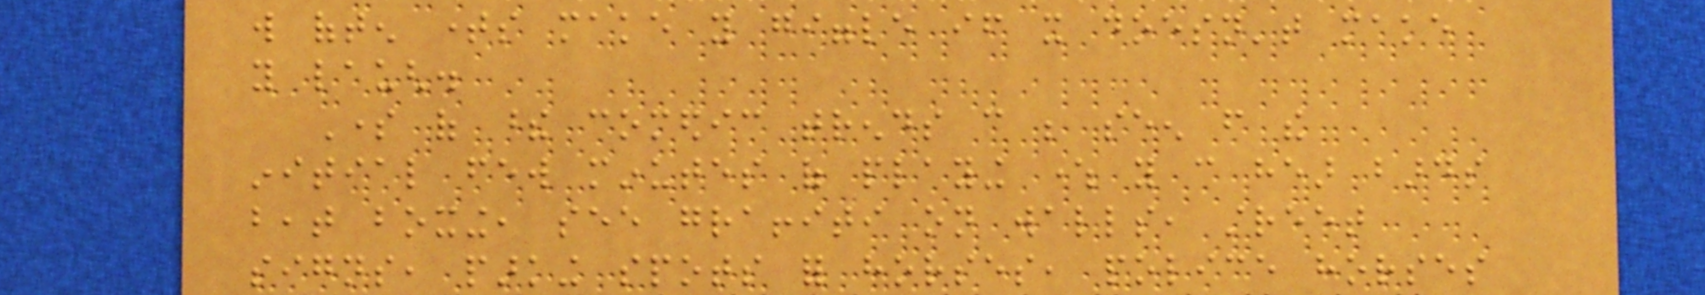will often times make you giggle if it doesn't make
you laugh.
Some of these comedic trends can be seen from the
initial few minutes of playing where you can hear bards
beat boxing, see graffiti on walls, street
signs, parking spots for horses, police horses
